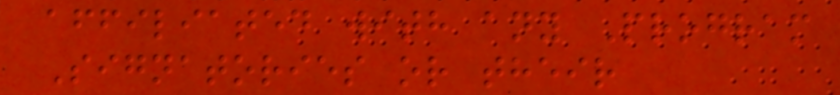affiliated with any Program
Signatories or their
